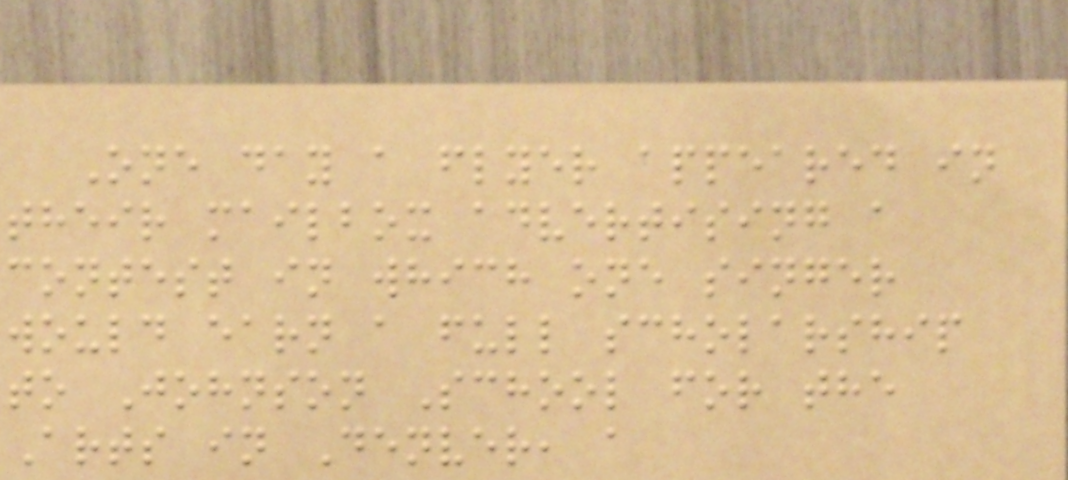One day a flyer appeared in
their mailbox advertising a
contest in which one singer
would earn a full scholarship
to Johnson School for the
Arts in Denver, a
